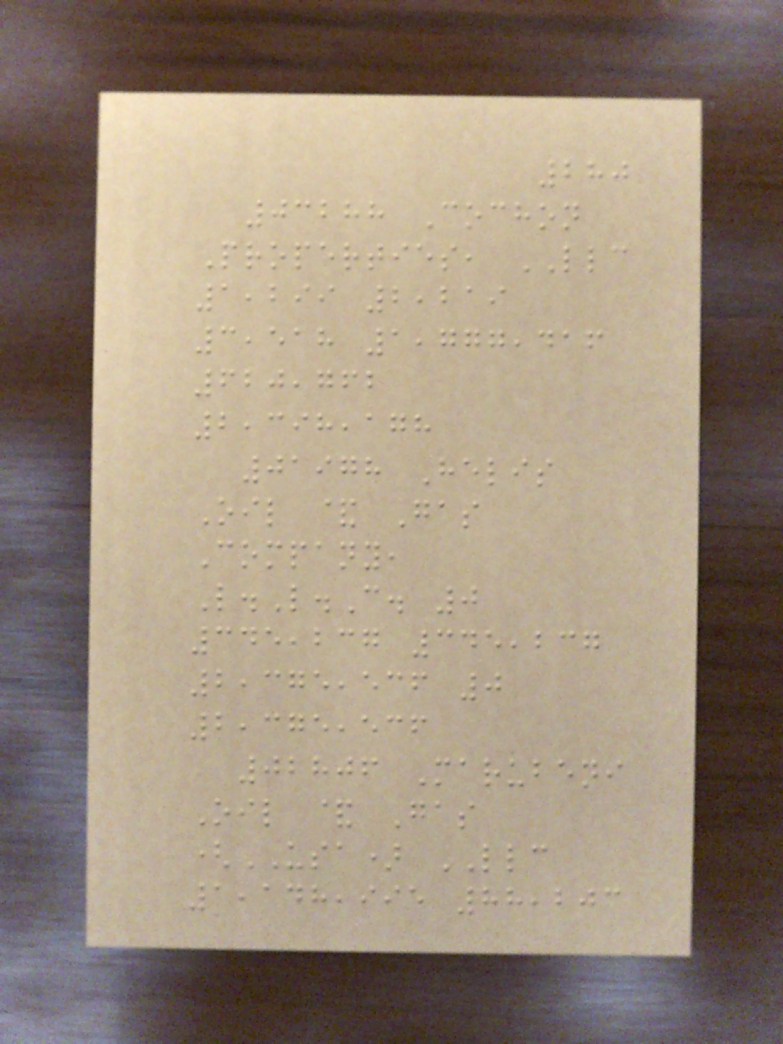280
03288 Cochon
Properties, LLC
1,299 2,219
3,518 1,777,416
620,762
2,398,178
01978 Helis
Oil & Gas
Company,
L.L.C. 0
345,237 345,237
2,375,536 0
2,375,536
02806 Marubeni
Oil & Gas
(USA) LLC
1,148,995 88,203
